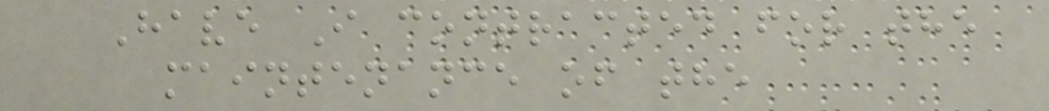Have I contracted for the
maintenance of the
